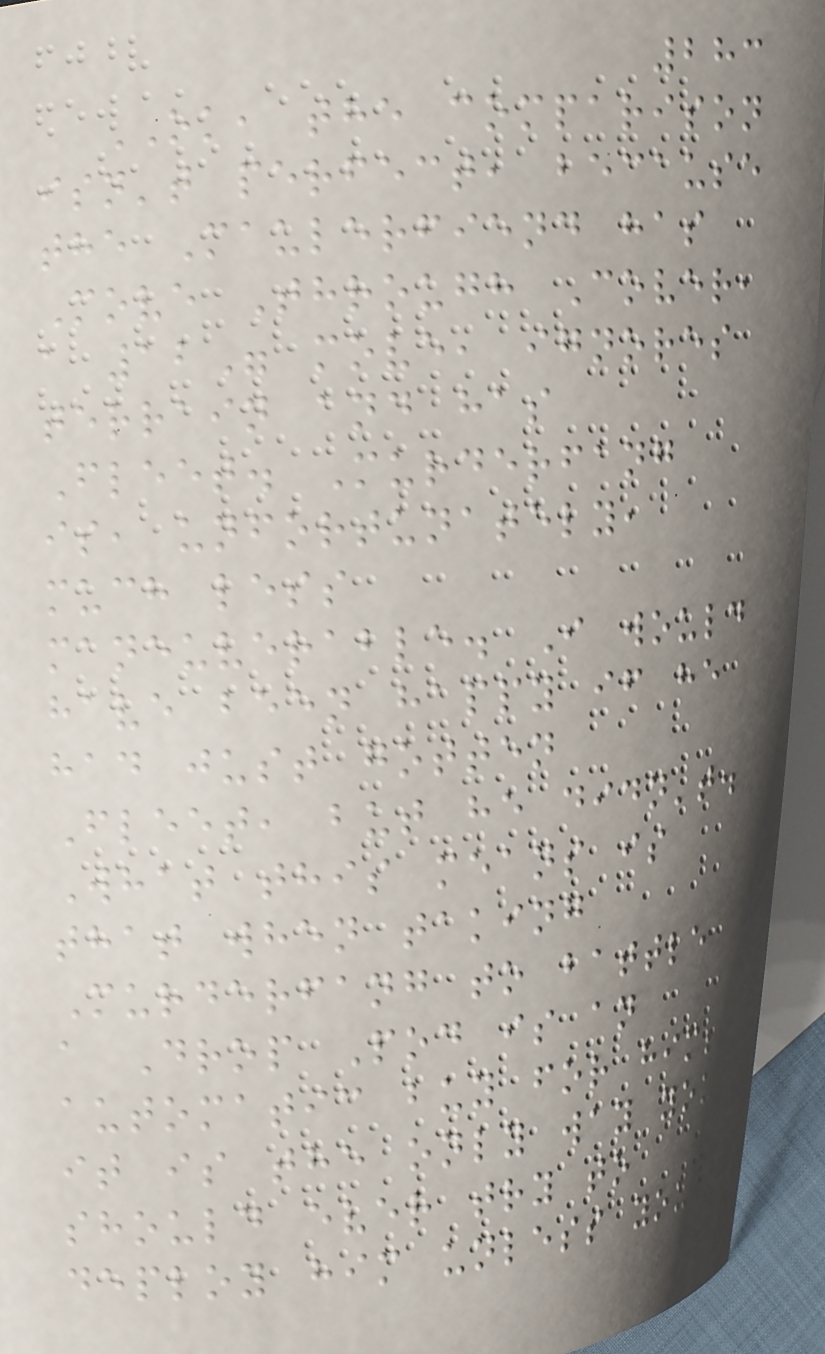283
OK, the comparison
isn't perfect, because
the Maulerfiend has
Move Through Cover,
a 12" move, ignores
terrain and has
Fleet. Murderfang
is, unfortunately,
much less
maneuverable. I would
have been happy if he
had just gotten
Fleet, but he didn't.
What this means is
that when taking
Murderfang to battle
a Drop Pod is an
automatic buy for him;
it is the only way you
should ever try to
deploy him unless you
